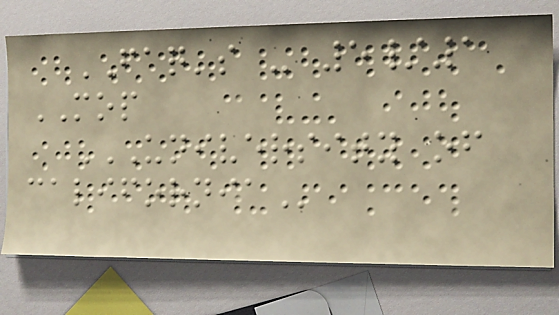FAQ's - 5/1
MOP
UNIVERSITY OF
CALIFORNIA
